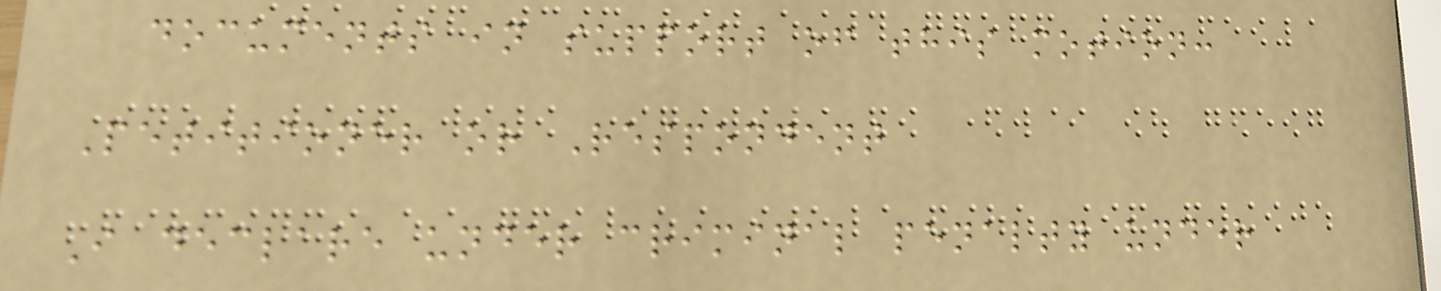documents in support of this motion:
Petitioner or Respondent
I declare under criminal penalty under
